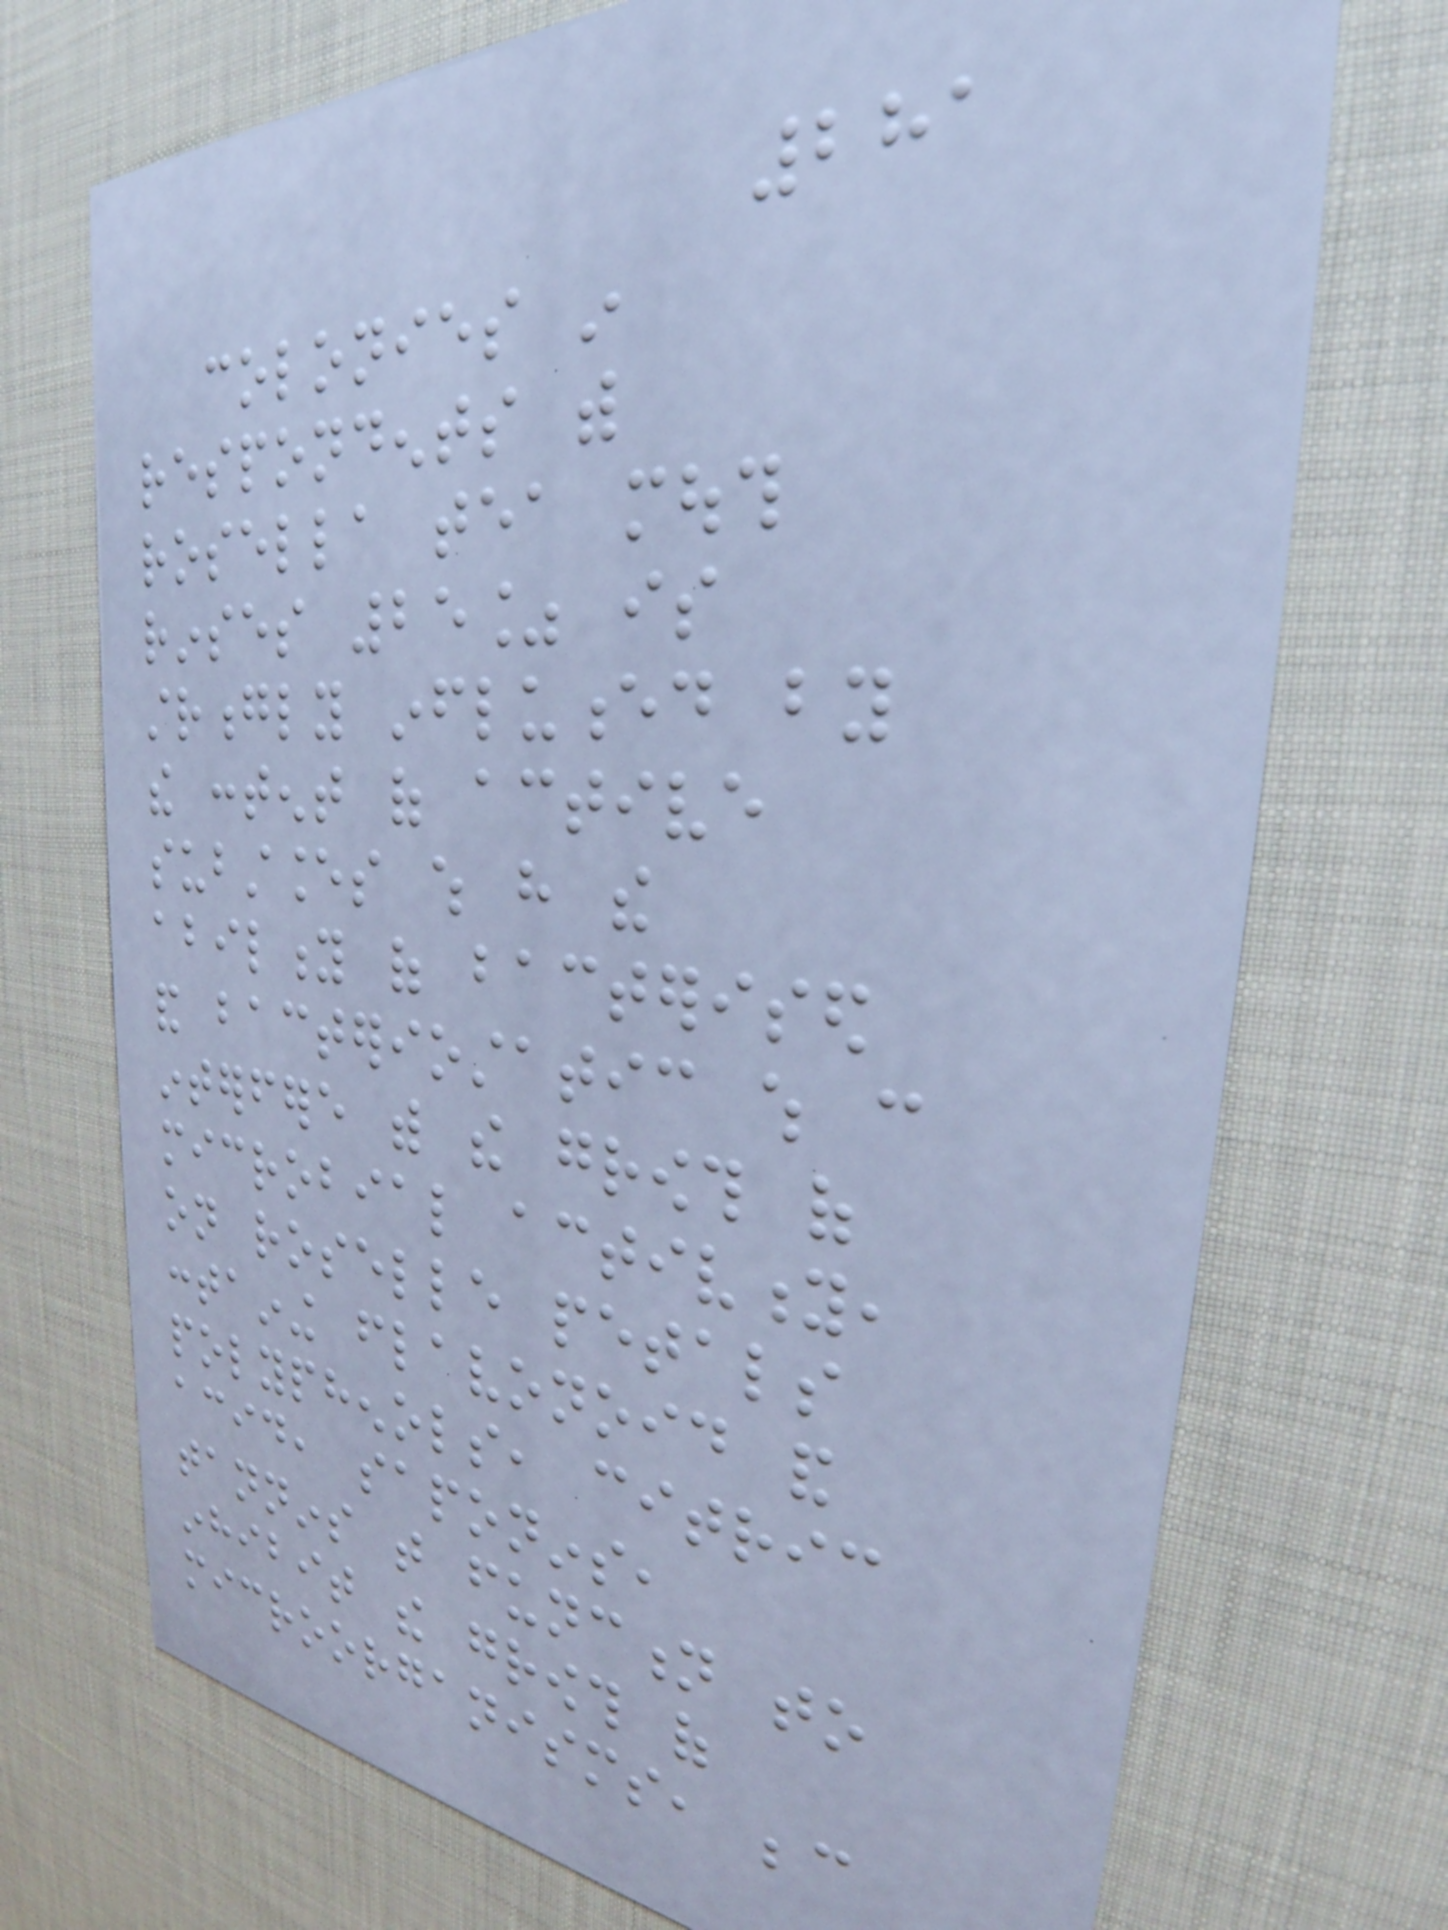281
colonies in
respondents with
rosella tea mouth
rinses 25% is
strongly influenced by
the content of active
substances which have the
ability of bacterised
and bacteriostatic which can
interfere with the growth of
microbial activity,
on roselle petals
containing flavonoid and
polyphenols, citric
acid, saponins,
tannins that function to
inhibit the growth of
microorganisms, because
